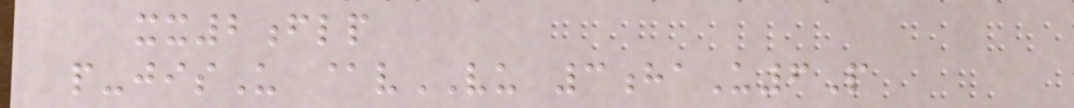xx2flp
p-jisU @vVU 3haU6P
